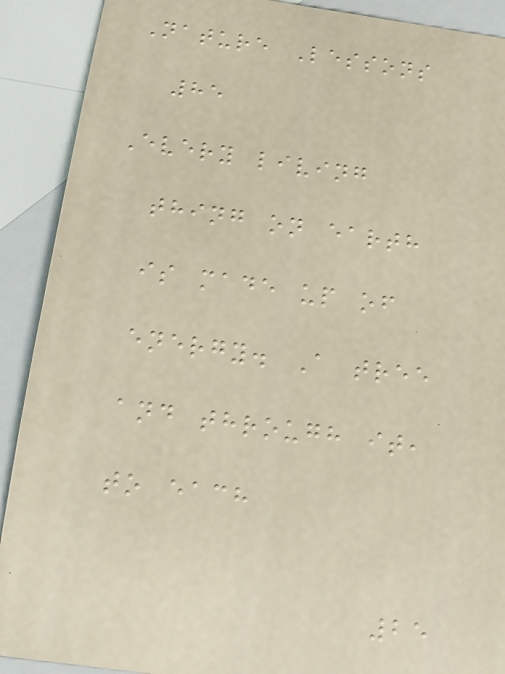Nature Lessons
85
Every living
thing on earth
is made up of
energy. A tree
and through it,
to each
25
